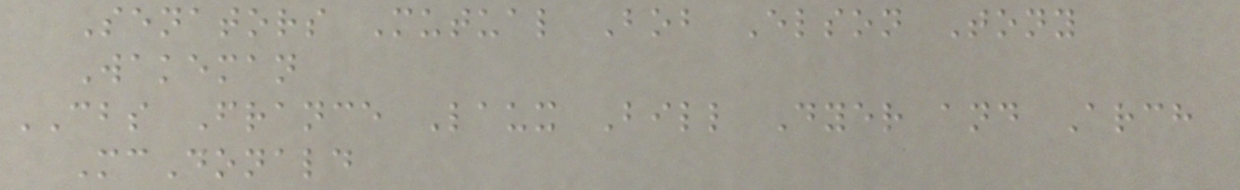Senators Mutual Bob Elson Tony
Wakeman
CBS France Laux Bill Dyer and Arch
McDonald
